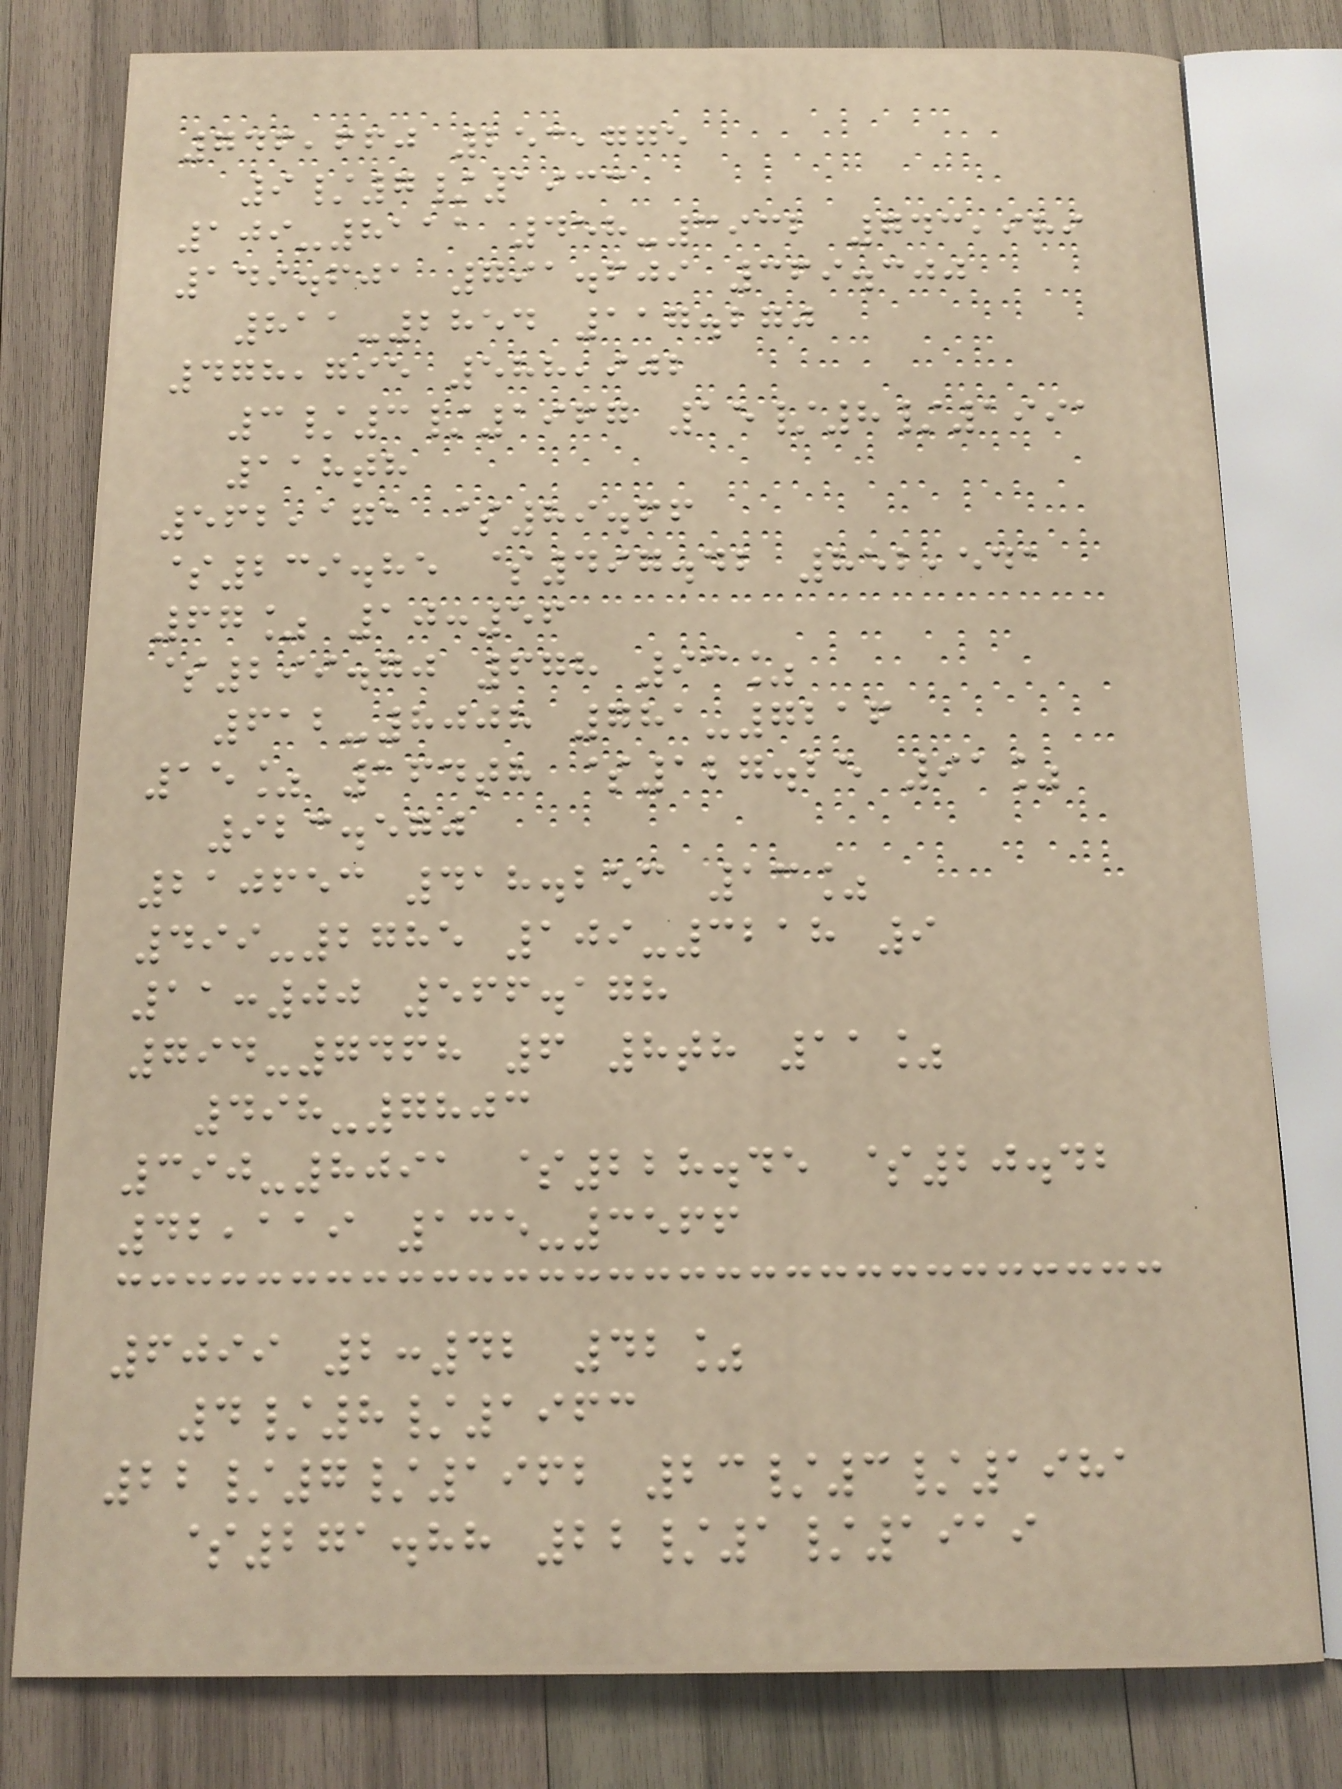746,660 253,775
9/7/1933
109-8111 458-3932 743,989
149.601 791.609 369.300
811-2854 117.270
478,795 588,902
3/3/1967 15/8/1991
118th
562,171 $89.66
$239.85 $497.42 852,541
67% 10:56
$299.70 678 93%
612-8008 781-7216
15% 164th $127.25 91%
923.570
210653 418.253 13%
499-2785 109-3218 9
11:00 566.178
794-7468 6 8th 11%
498-7803
390-8091 $228.45 $20.42
42,119 135-3566
6099 2:42 42%
4/8/1963
22/7/1962 23/3/1981
$271.88 22/1/1919
